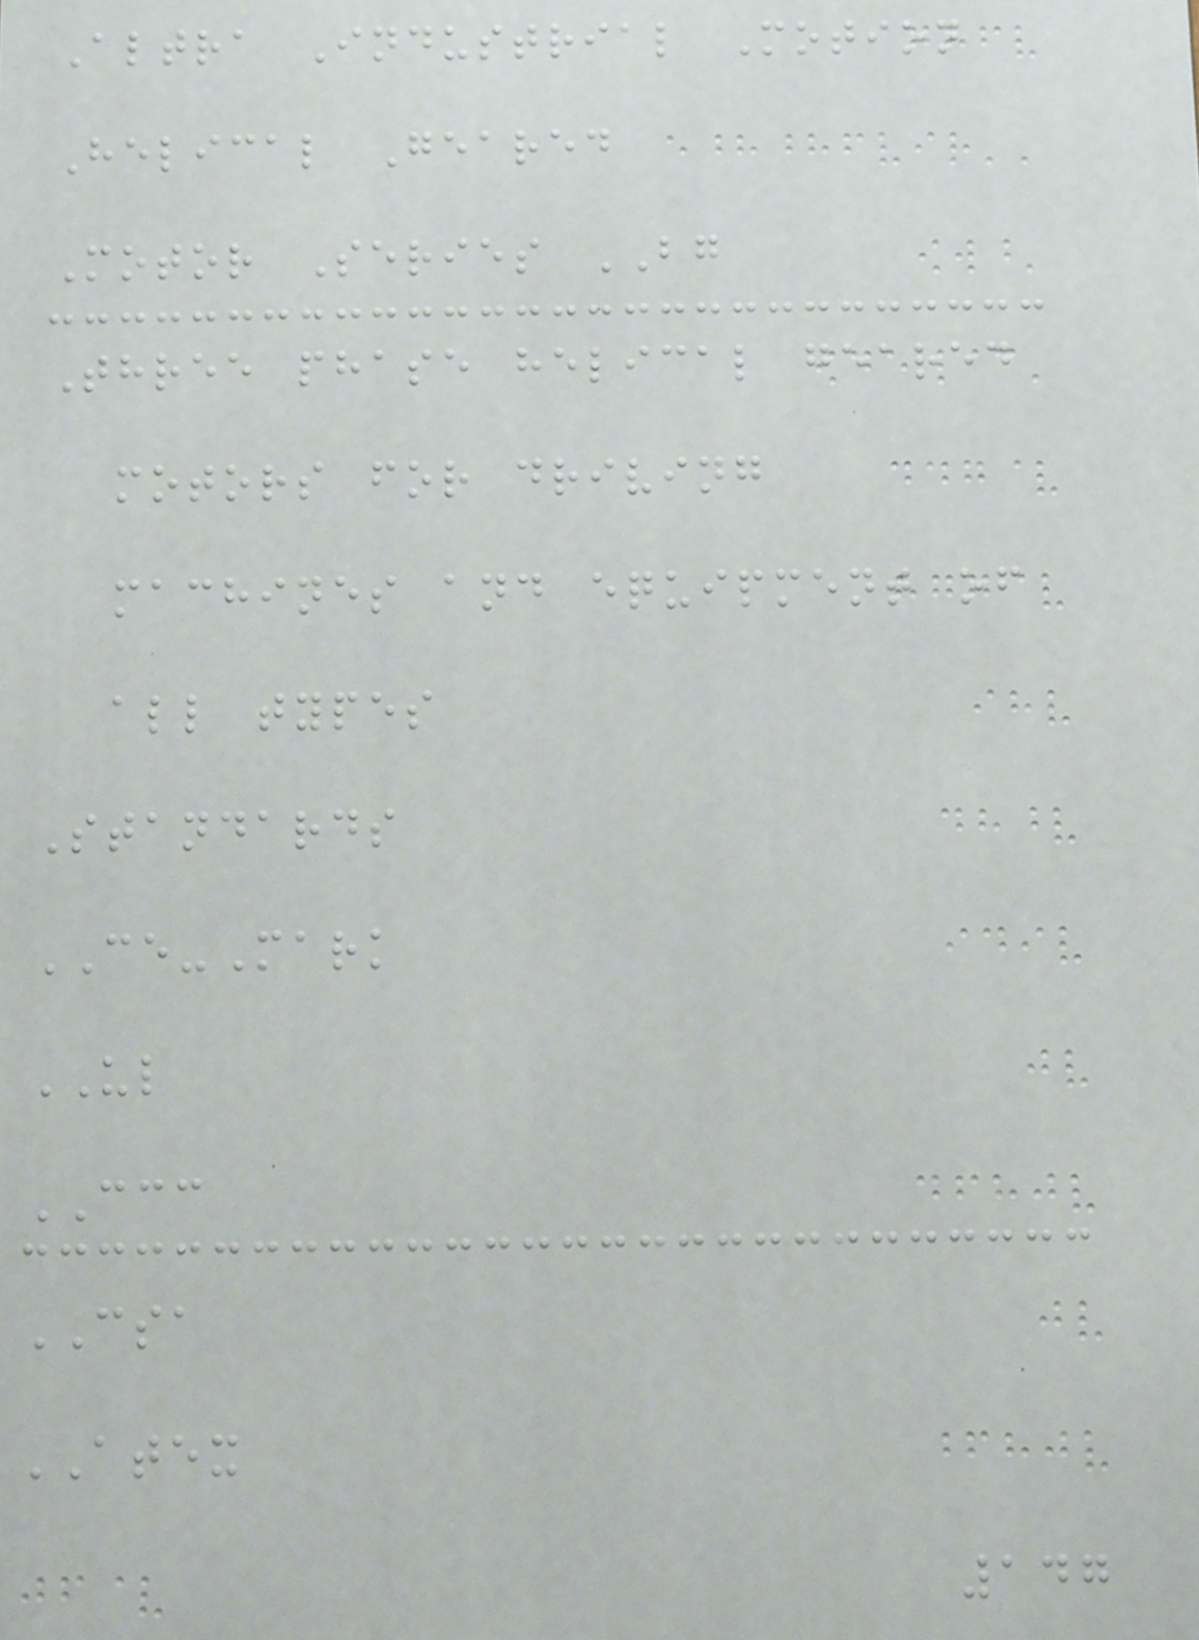Altra Industrial Motion
Helical Geared
Motor Series BG
Three phase helical geared
motors for driving
machines and equipment of
all types
Standards
CE-Mark
UL
CCC
CSA
ATEX
147
